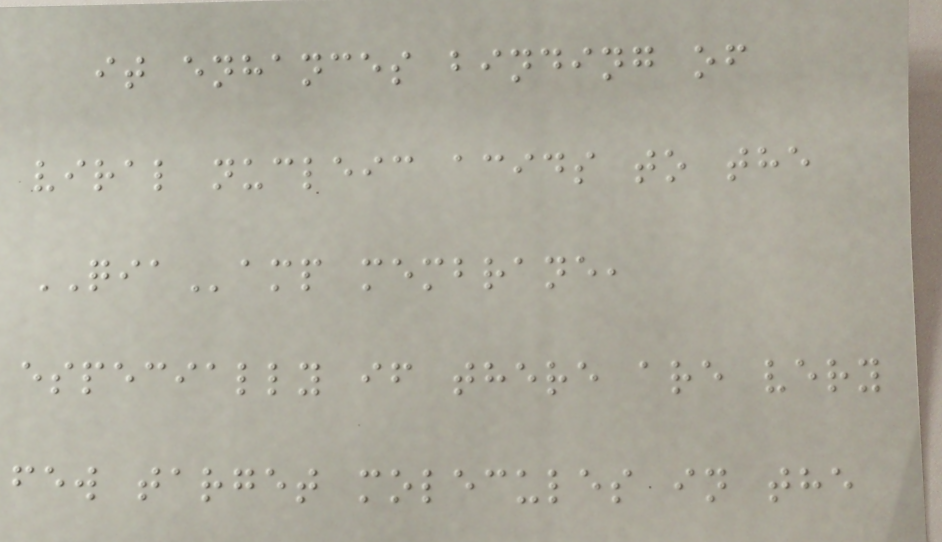it enhances binding of
viral nucleic acids to the
QIAamp membrane,
especially if there are very
few target molecules in the
